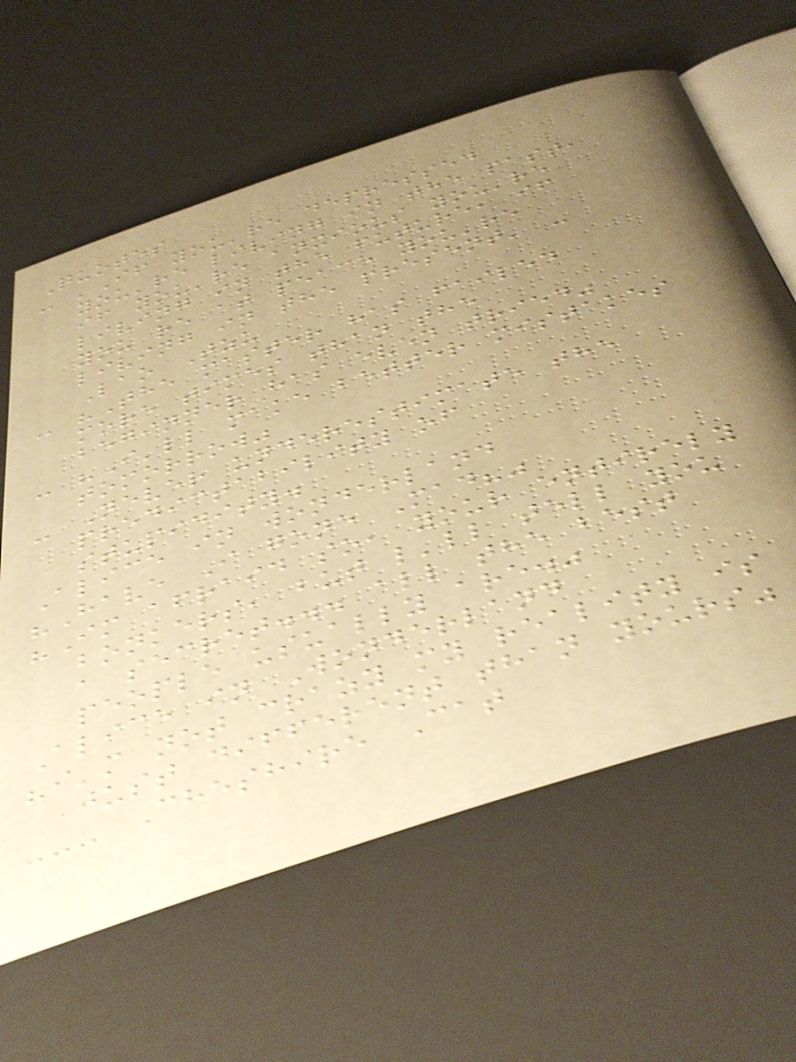Quotes
- 'If you're depressed
you're living in the past,
if you're anxious you're
living in the future, if
you re at peace you're
living in the present' -
Lao Tzu
- "The master has failed
more times than the
beginner has even tried"
- "I'll make better mistakes
tomorrow"
- Never underestimate the
predictability of
stupidity.
Alice in wonderland
"Have I gone Mad?"
"Im afraid so, your entirely
bonkers, but l'll tell you
a secret... all the best
people usually are."
Alice in Wonderland
"i'm not crazy my reality is
just different than yours"
--- Cheshire Cat
